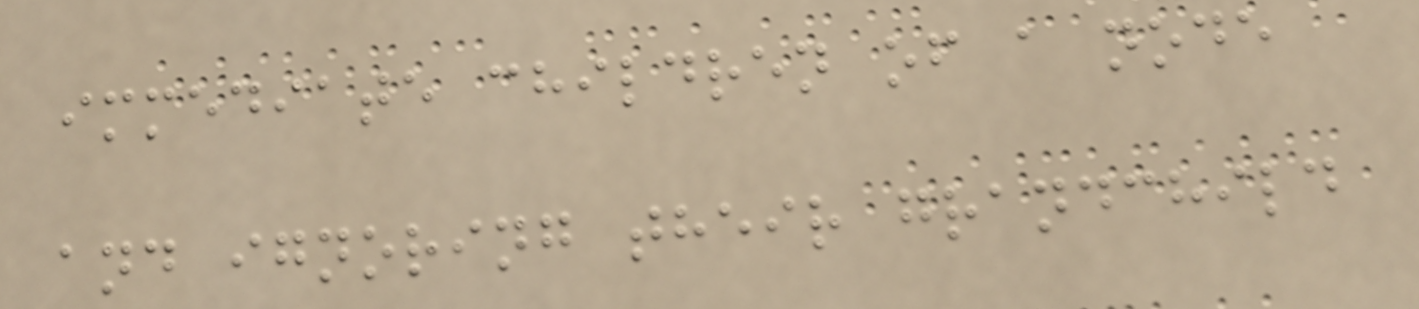immediate children of a node
and ignoring their grandchild
